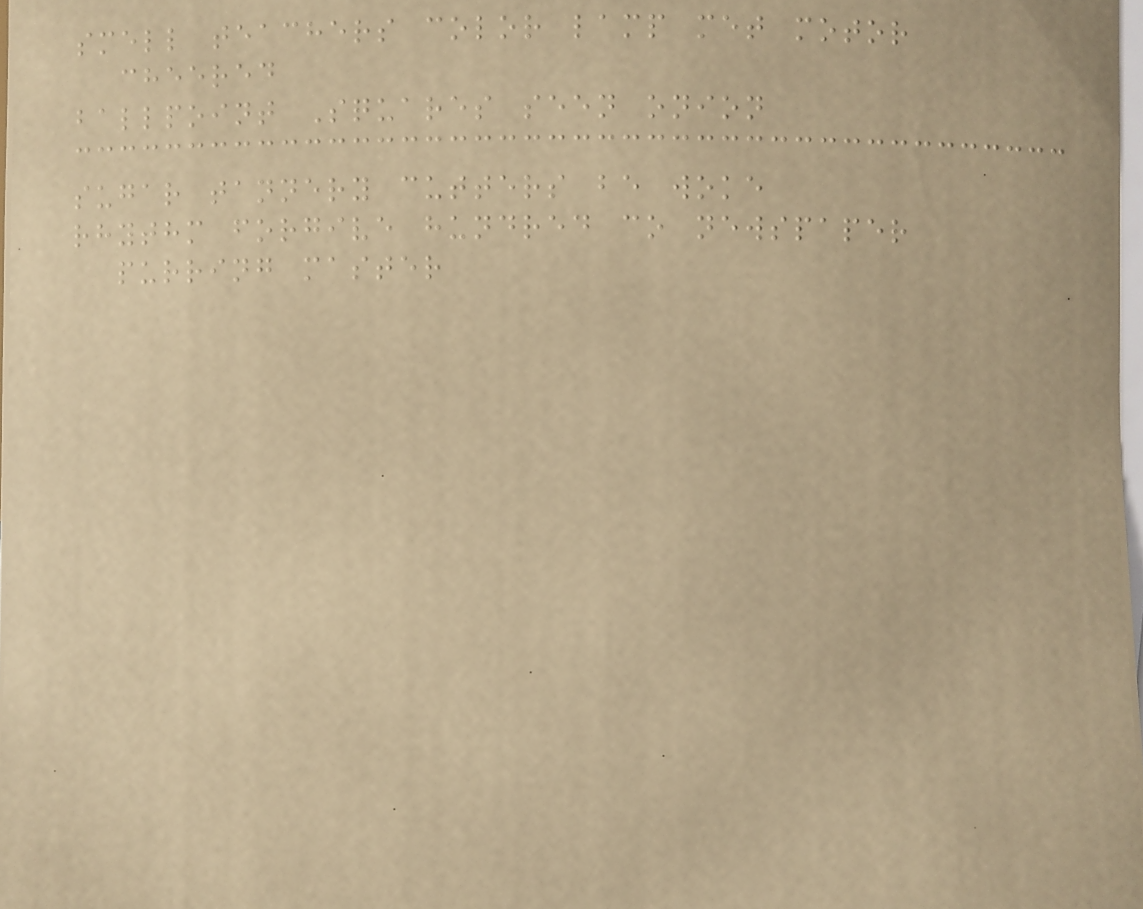smell teachers color lamp met motor
cheered
ballpoint Squares seen onion
sugar tannery cutters be woke
rhythm forgive hundred co newspaper
purring master
